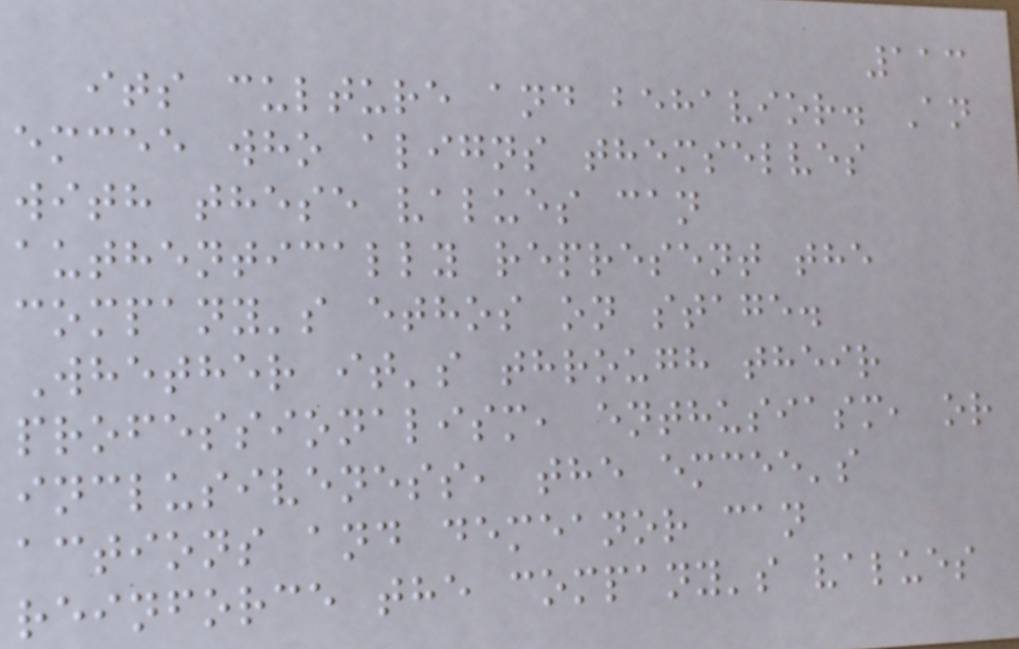113
its culture and behavior. An
emcee who aligns themselves
with these values can
authentically represent the
company's ethos on stage.
Whether it's through their
professionalism, enthusiasm, or
inclusiveness, the emcee's
actions and demeanor can
reinforce the company's values
